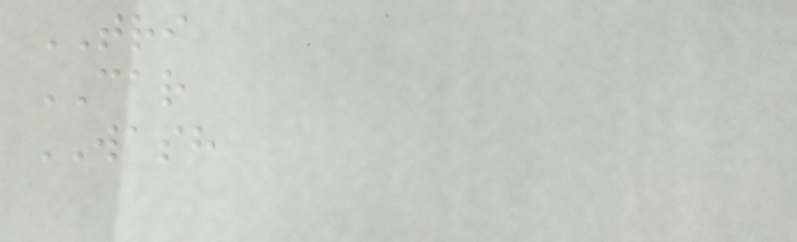TRI
CAR
WASH
